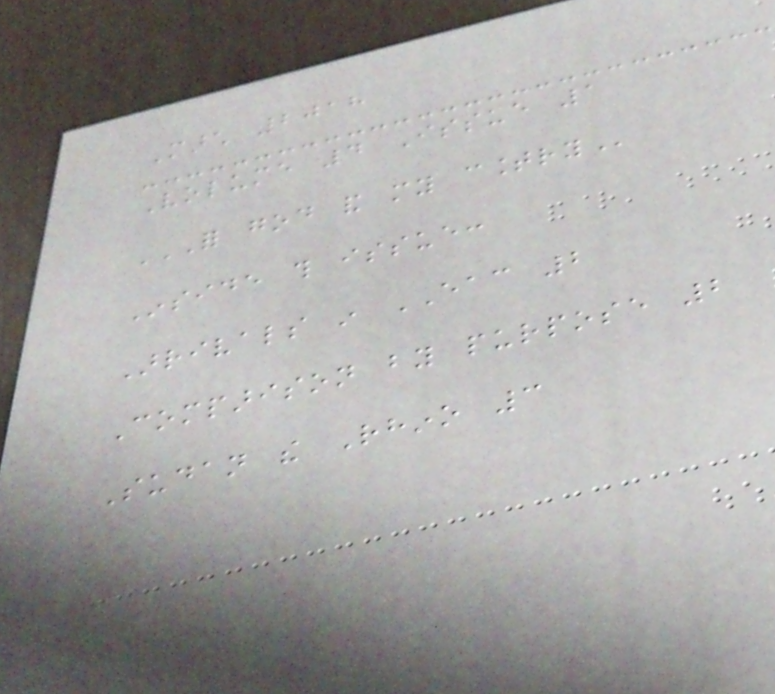March 2018
Volume 4 Issue 1
FOR GOD AND MY COUNTRY
Inside this issue:
Arrivals in EAC 2
Comparison by purpose 2
Sudan the Rhino 3
